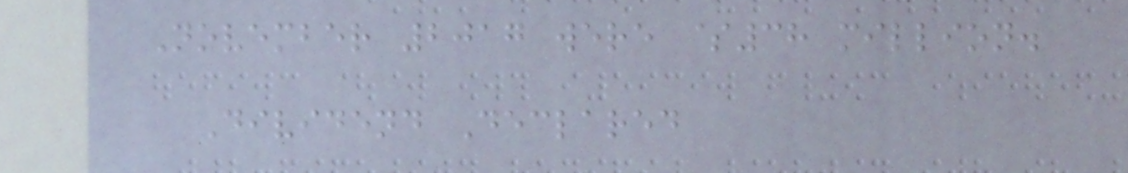November 2017 were $38 million.
Dividend Declared
